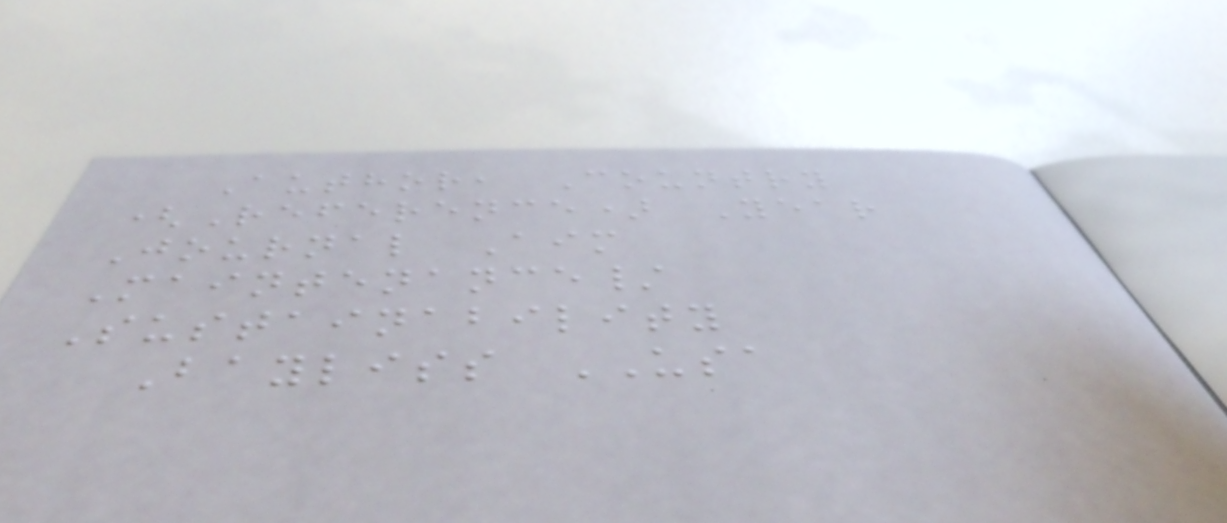Author, Country
(Reference) Year
Journal Aim
Maintenance/
Sustainability
Bayliss USA
